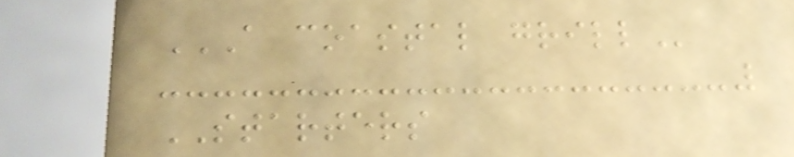A COASTAL GRILL
STARTERS
